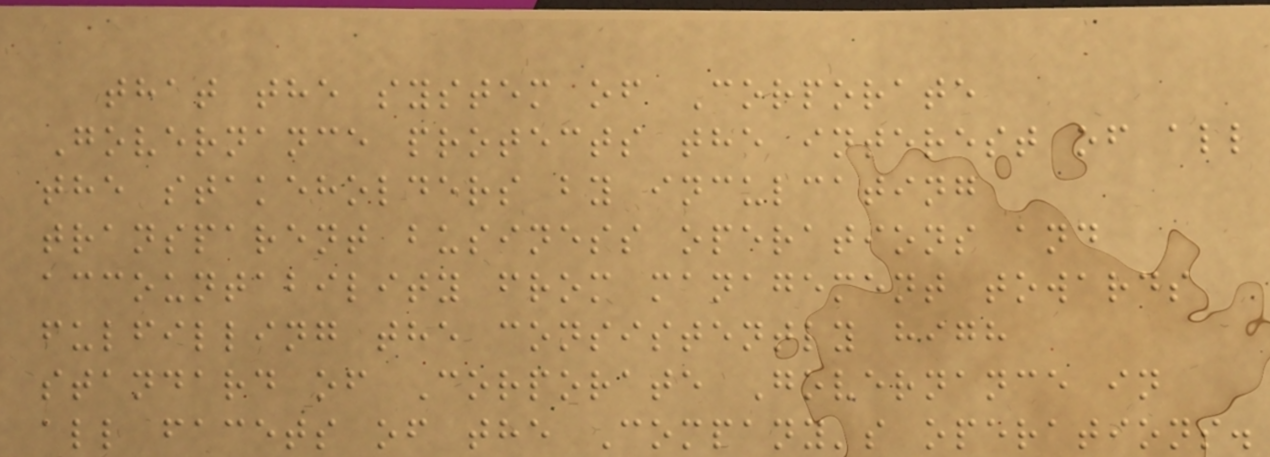that the system of Corporate
Governance protects the interest of all
the stakeholders by inculcating
transparent business operations and
accountability from management towards
fulfilling the consistently high
standard of Corporate Governance in
all facets of the Company's operations.
